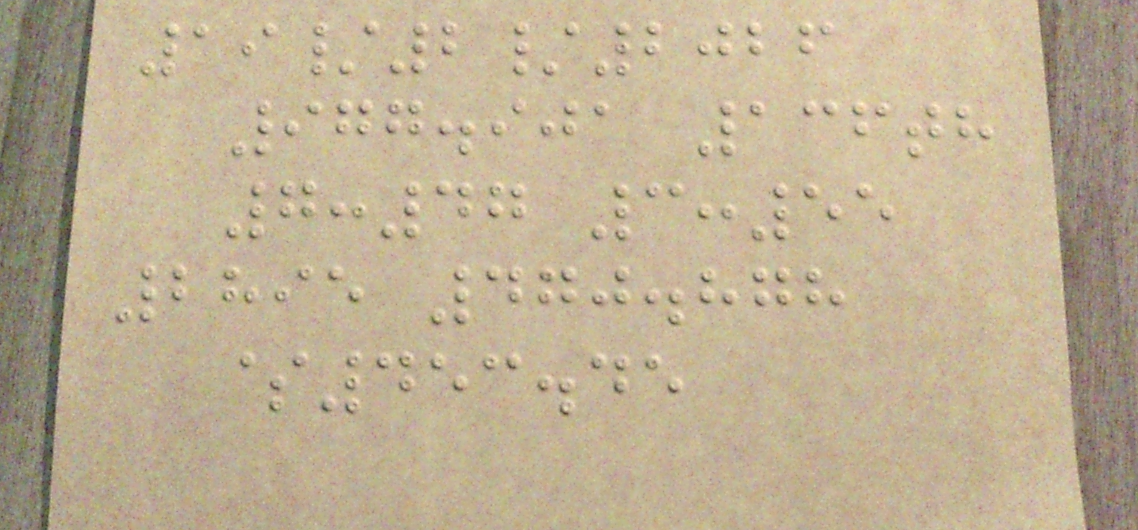19/2/2026
977.901 136th
7:47 3:55
2895 470.878
$453.45
